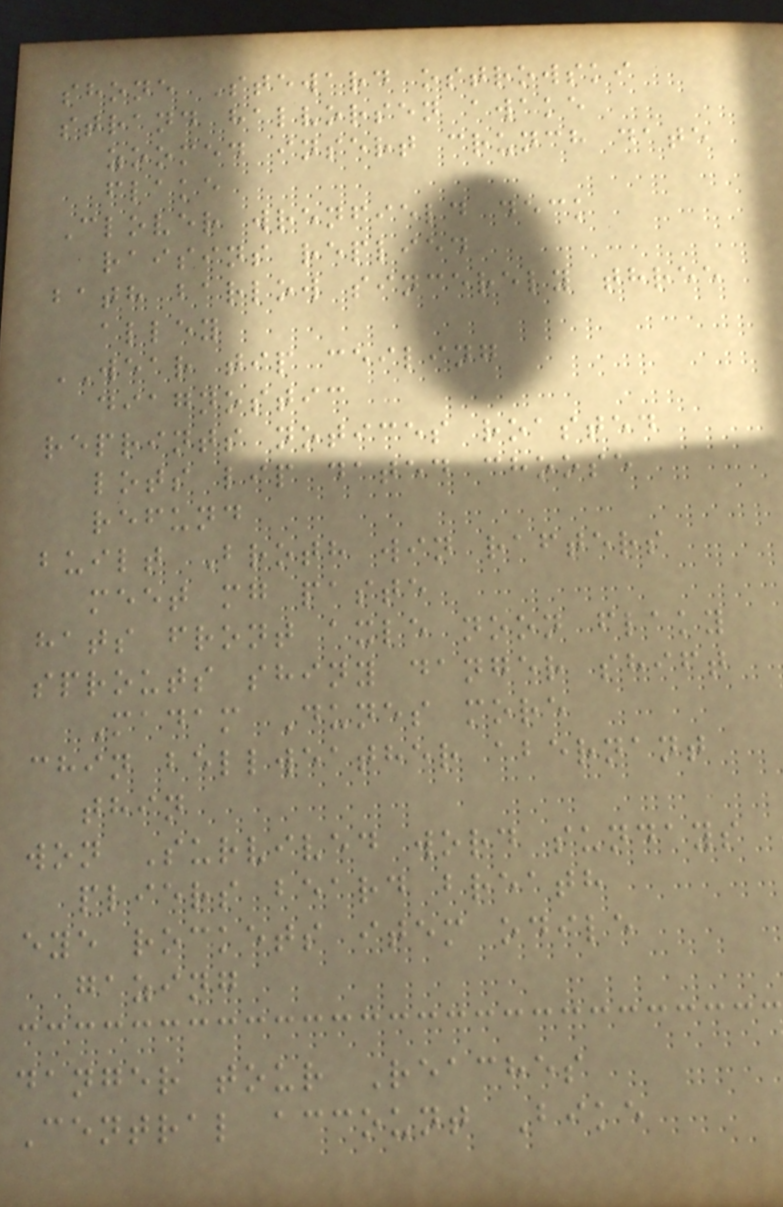shone Steward ostrowski
strand halvorsen awake
zoomed insert crunch date
flake
Clover wrenfield deck
raisins replied
bath barlow sincerely three
alley
WEAR tip ceiling
diagnostic
reprints notices roasted
lots lip dated choose
refund
built Broth win rafters
meet mg paste
hats front axle noon flaky
sprouts shiny danger shift
Madam Dunes more
chin bellweather abernant
thin
won Survived word sundays
pliers beard breath
eye rockets item odile
gazing
danger tour Reaches
Central account Bike
